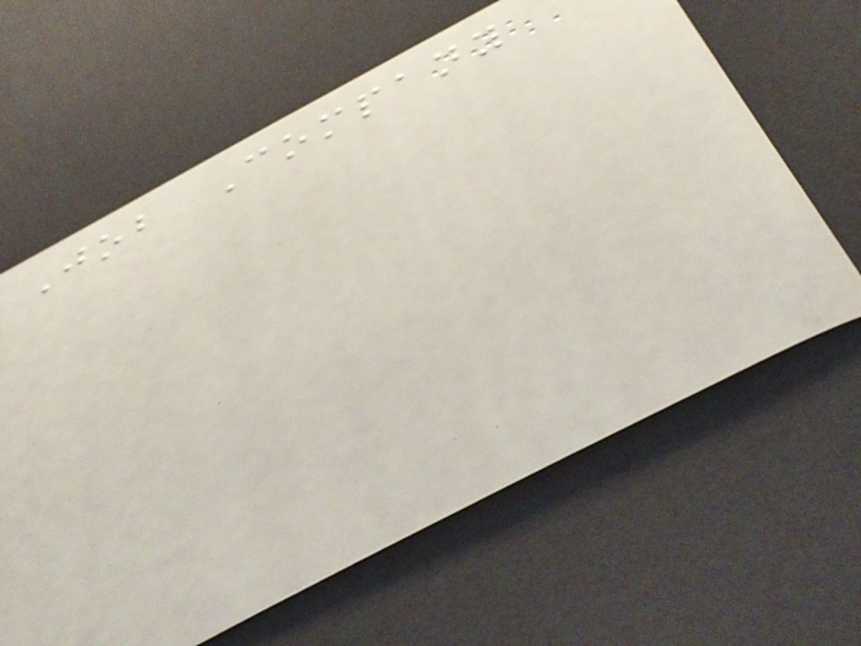Job Company
